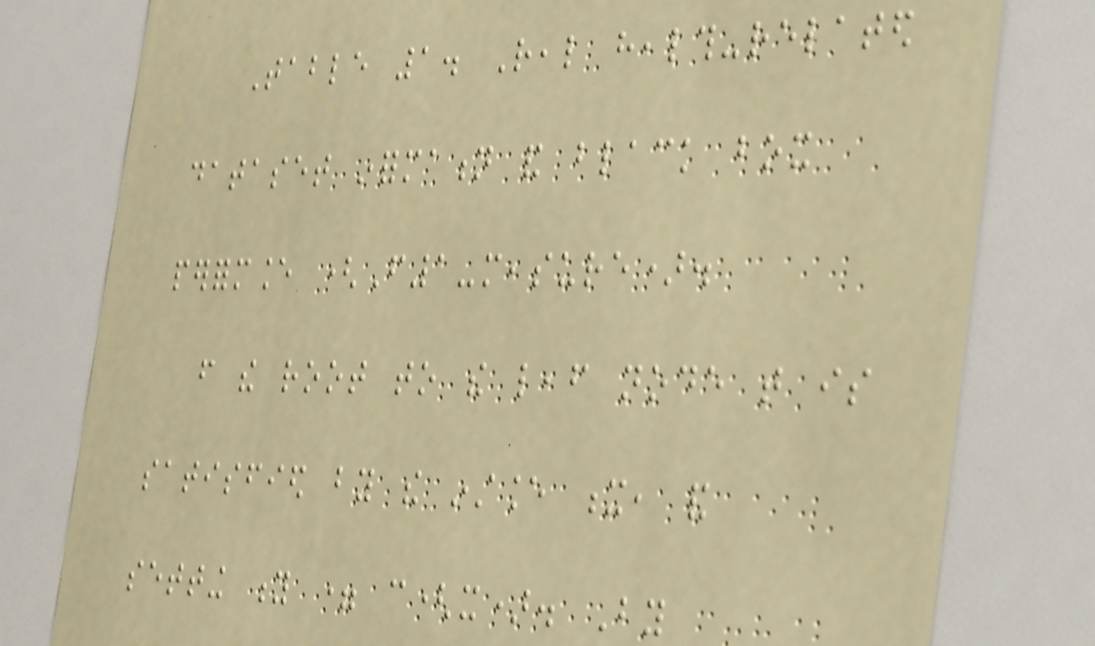Table 1. Real health-related
dataset information and black box
performance (F1-measure).
from the root to the leaf node that is
satisfied by the instance x, and
setting y = c(x). By
